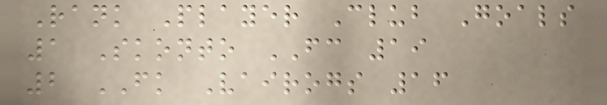Rank Player Club Goals
1 Skonto FC 19
2 FK Vairogs 16
